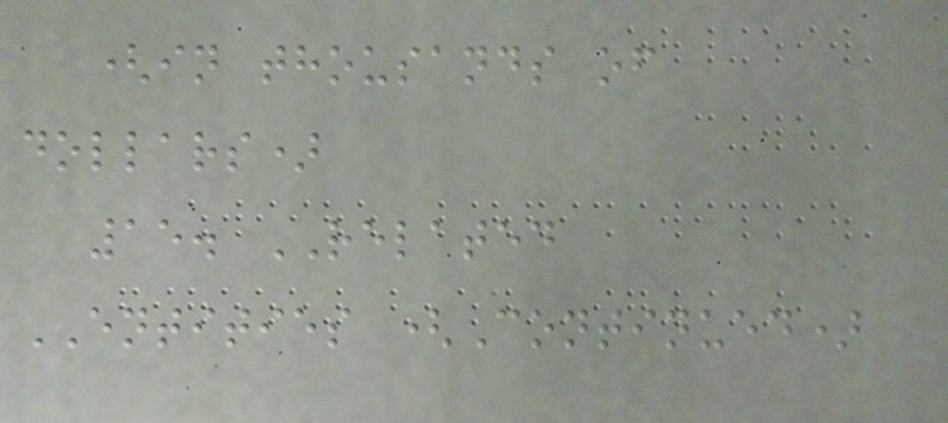(in thousands of
dollars)
15. RELATED
ENTITIES (Continued)
